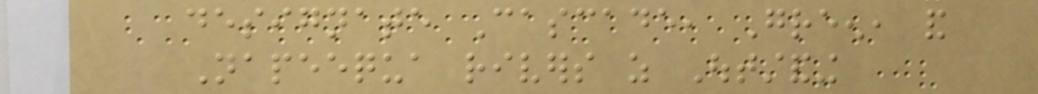designate Cascade, Green, and
Napeequa rivers as Outstanding
